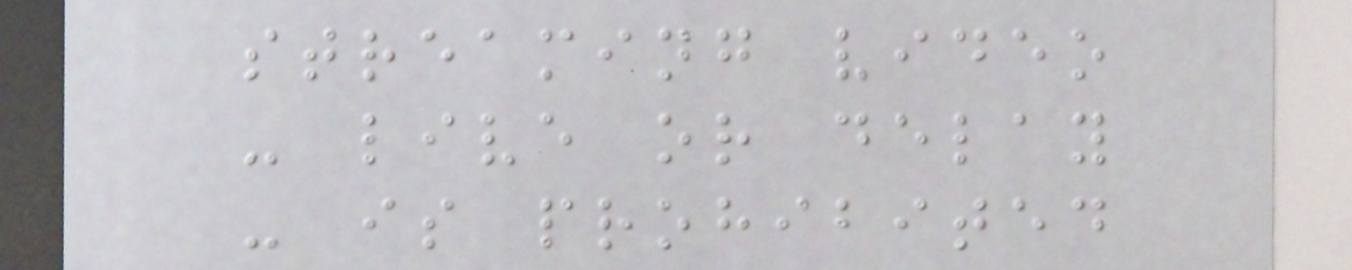streaming video
- live or delay
- is prohibited
